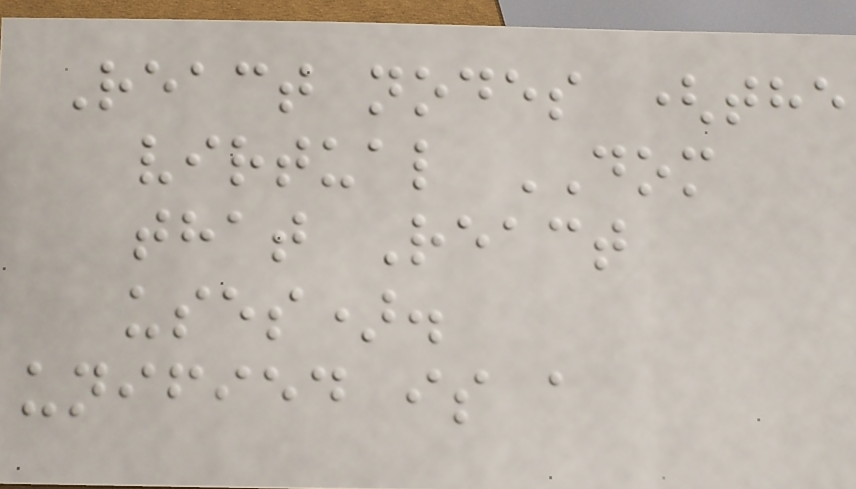React nodes (the
virtual DOM
that React
uses).
unified is a
